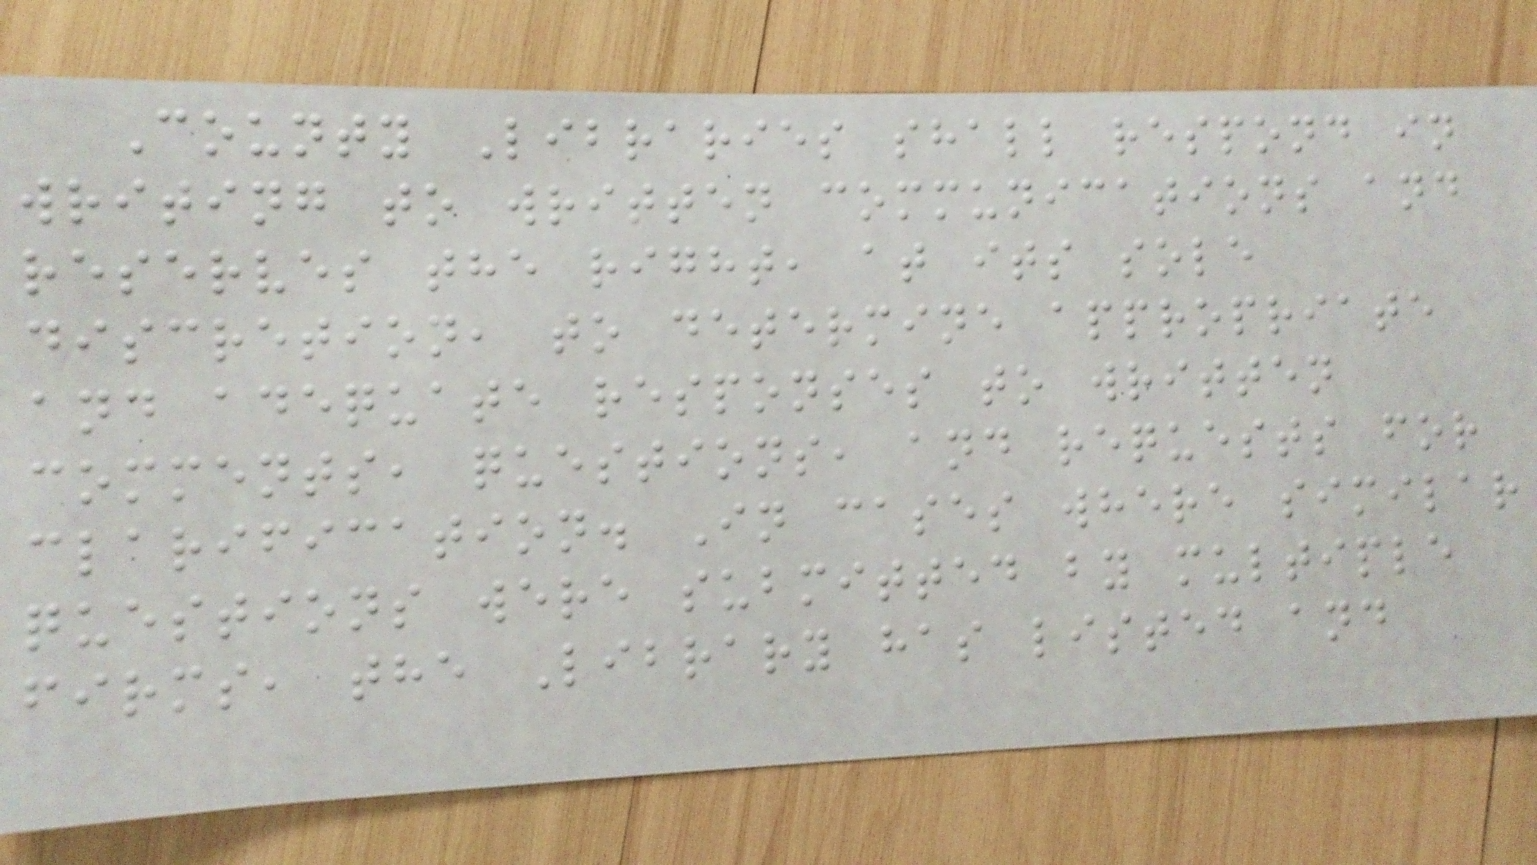County Libraries shall respond in
writing to written communications and
reserves the right, at its sole
discretion, to determine appropriate
and adequate responses to written
comments, questions, and requests for
clarification. In cases where similar
questions were submitted by multiple
firms, the Library has listed and
